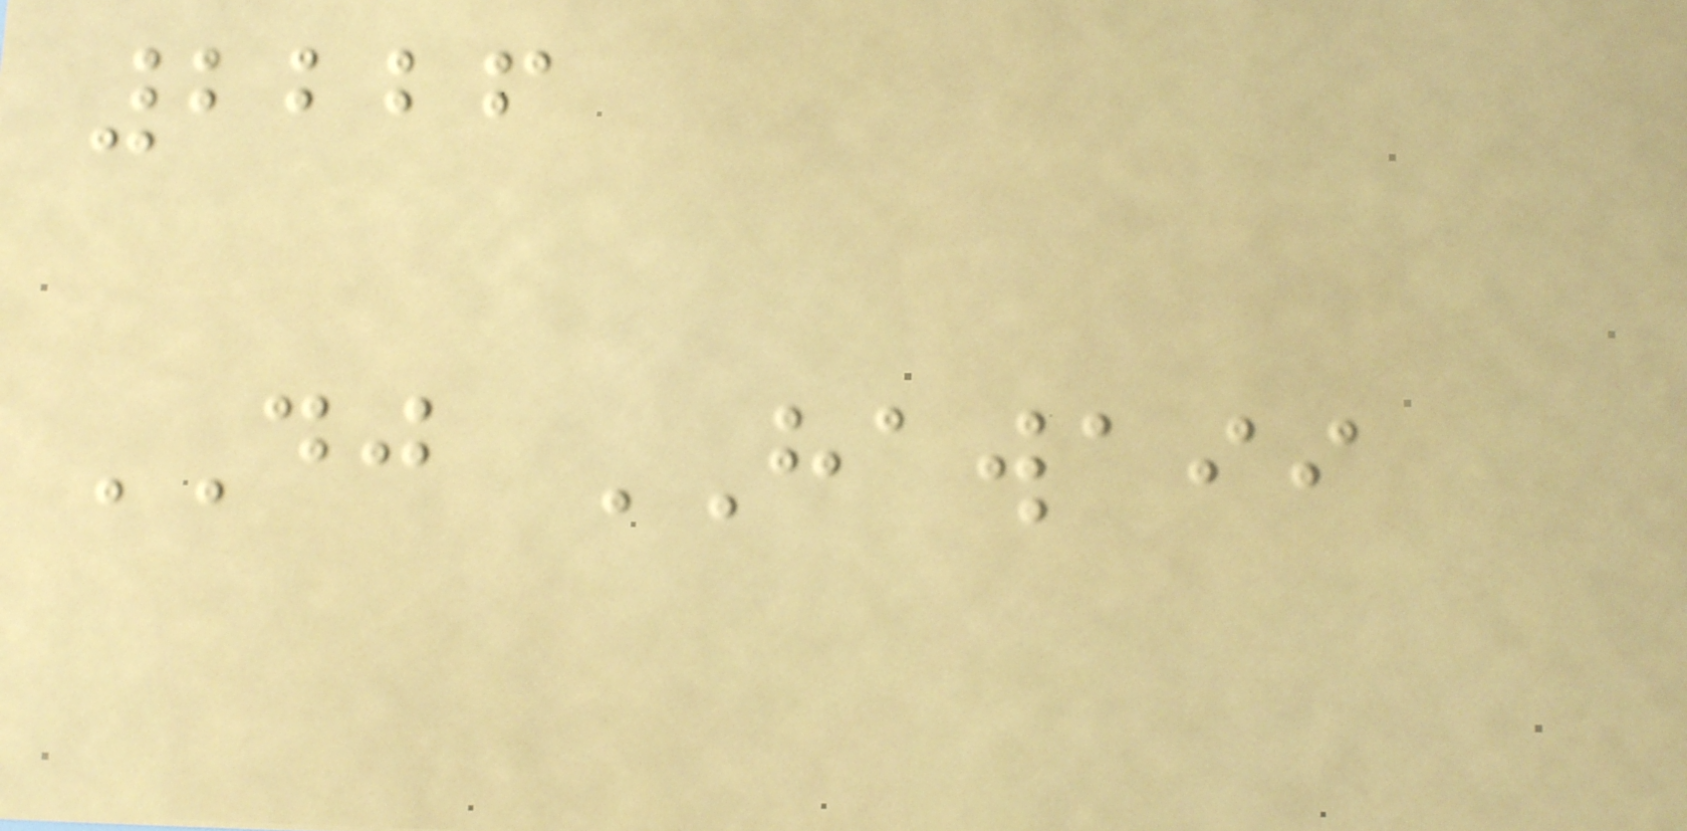2226
DJ HAWAII
